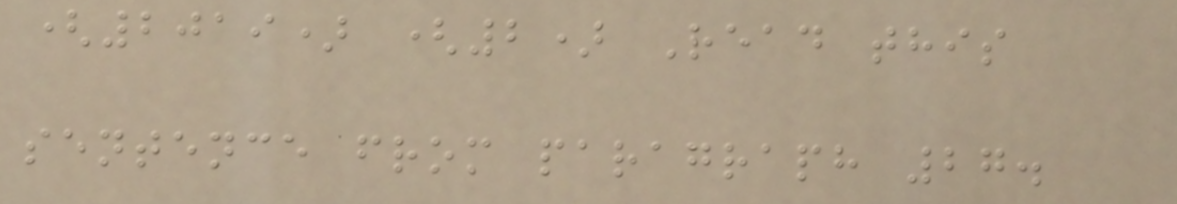(2019) (2) Read this
sentence from paragraph 27.
